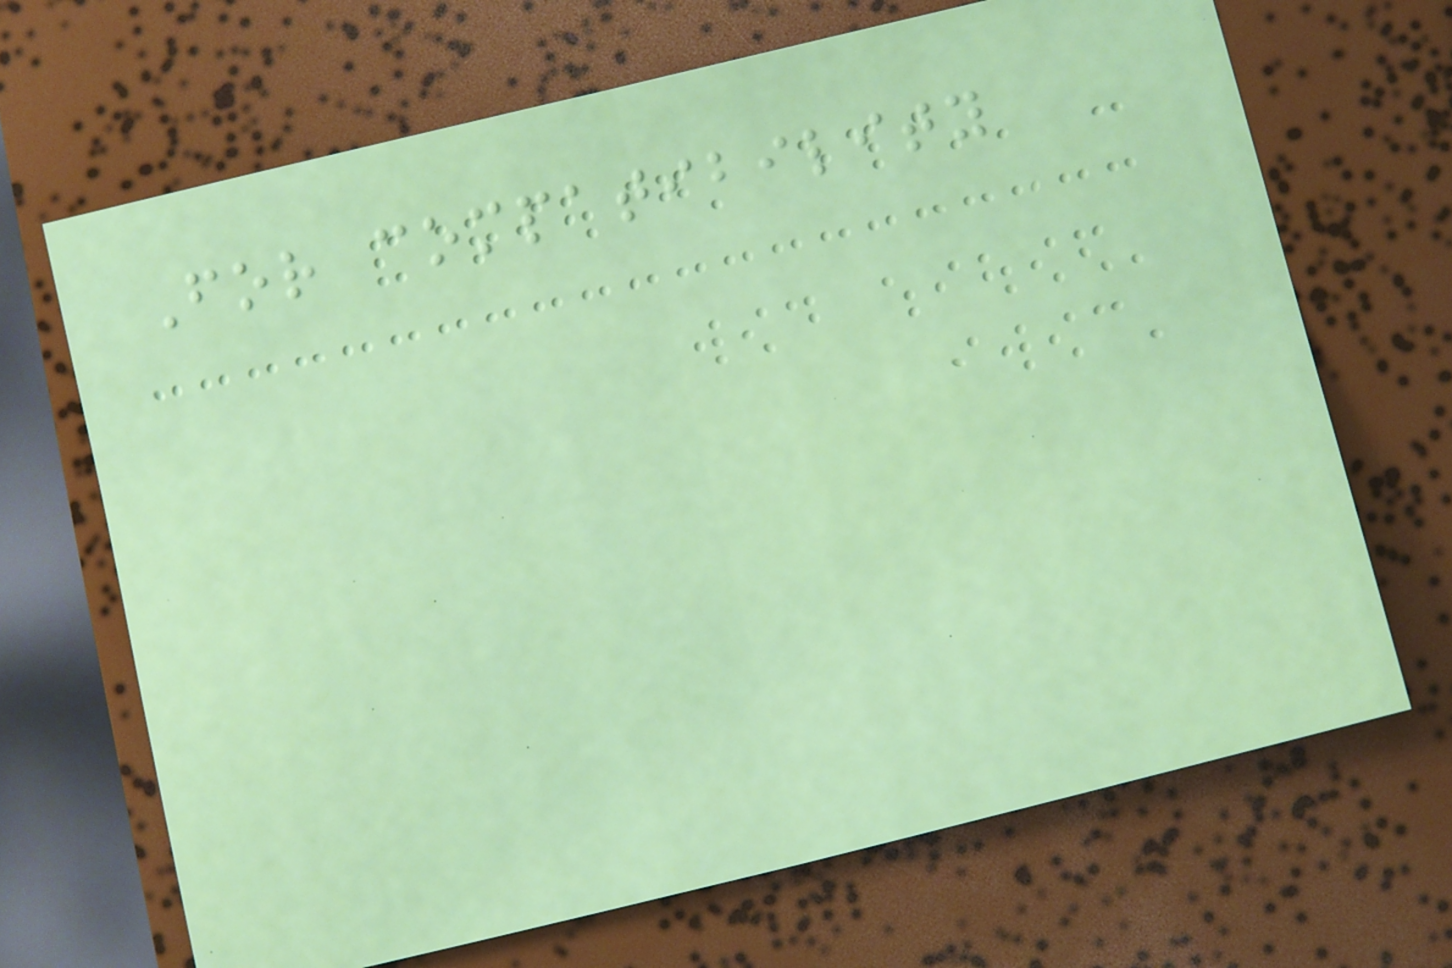For compatibility
